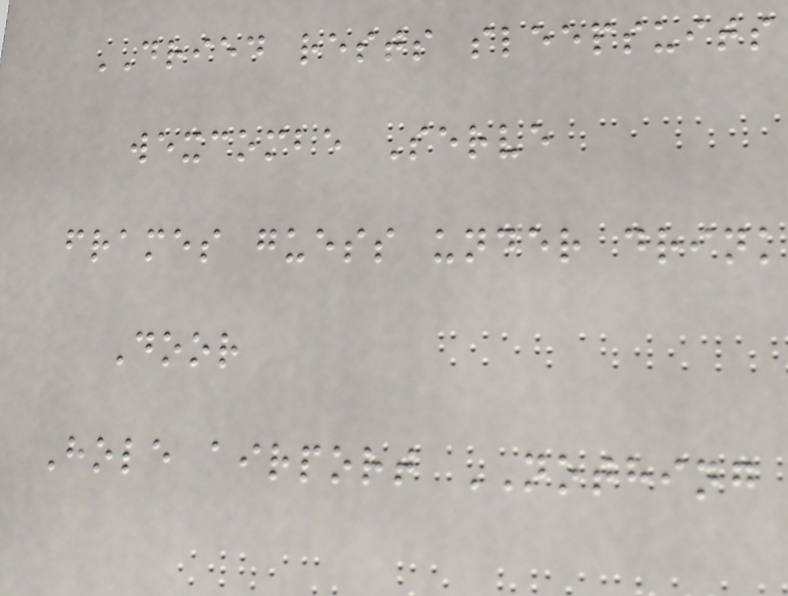DRIED rests sleepsuits
wexcombe Serve
frames guess under drink
Door
Hole airport NOTHING
